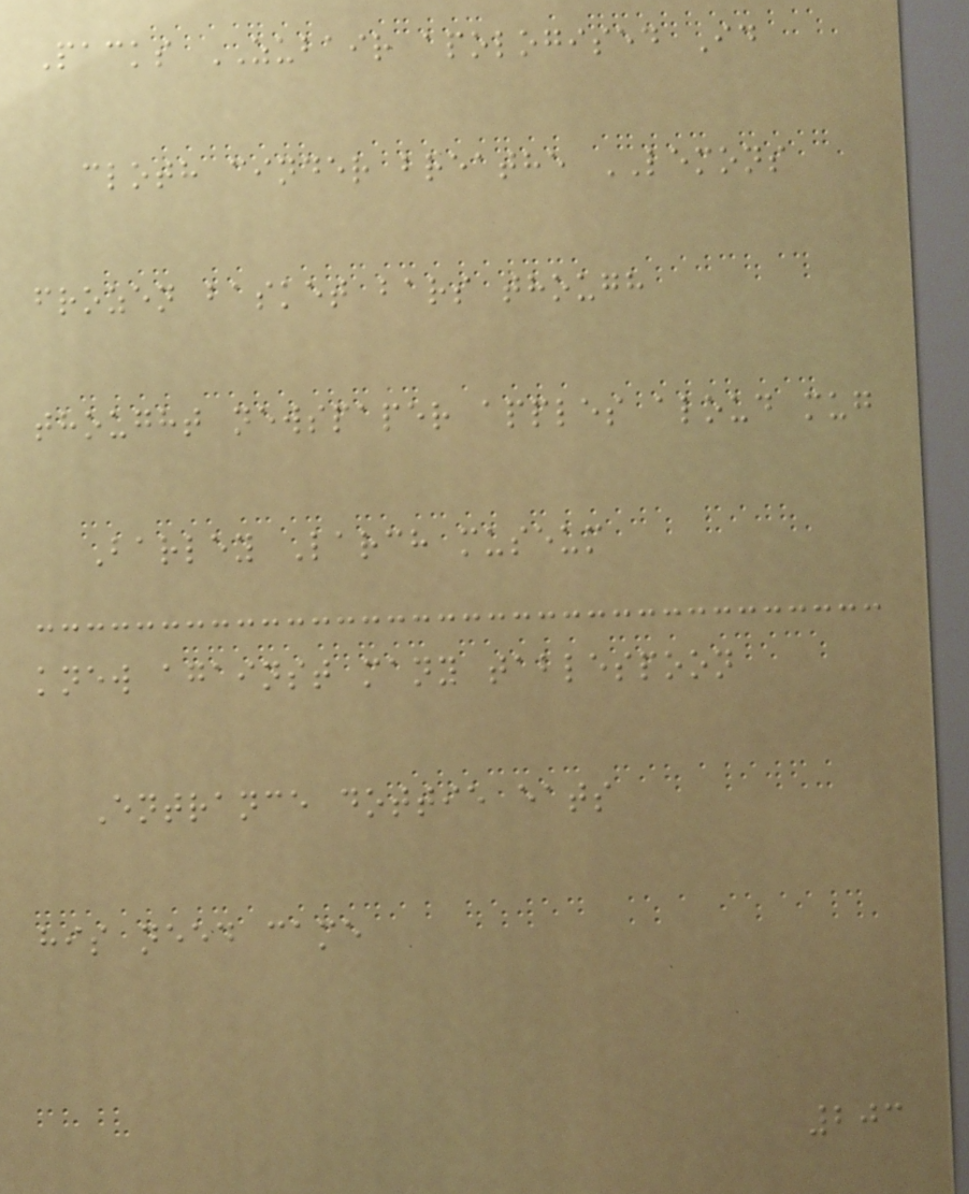Packs ZUBAIR apologised Id
cloth cinder breathe LEMONS
frozen basket bars though
thought newspaper apples aloud mug
Barley Larch museum
knew against many tablespoon
Entrance dottie eats
his need came
203
